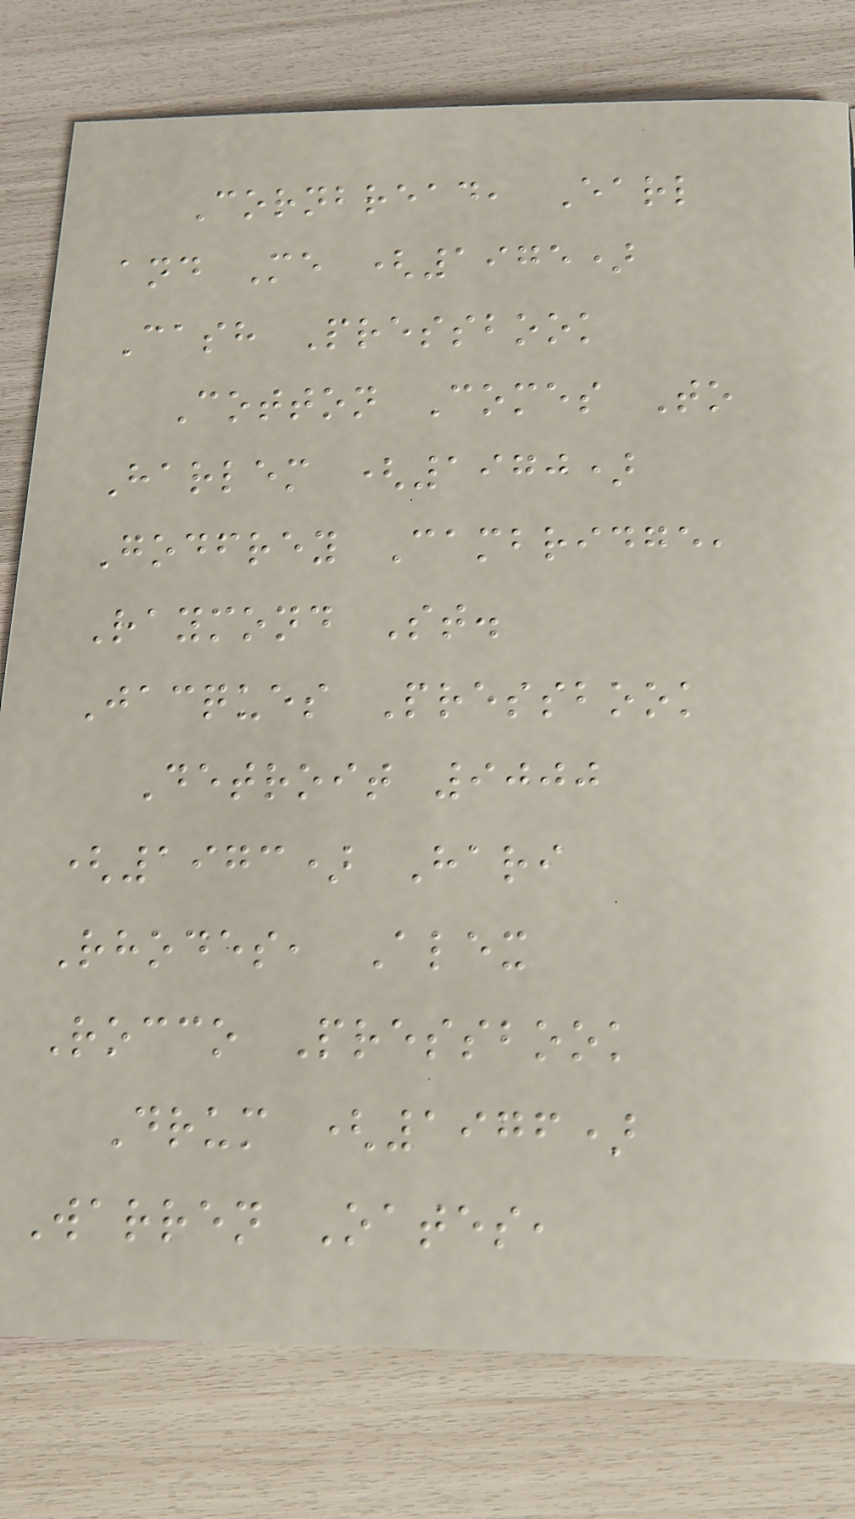Cornbread, Earl
and Me (1975)
Cash Pressbook
Cotton Comes To
Harlem (1970)
Godfrey Cambridge,
Raymond St.
Jacques Pressbook
Detroit 9000
(1973) Hari
Rhodes, Alex
Rocco Pressbook
Drum (1976)
Warren Oates,
